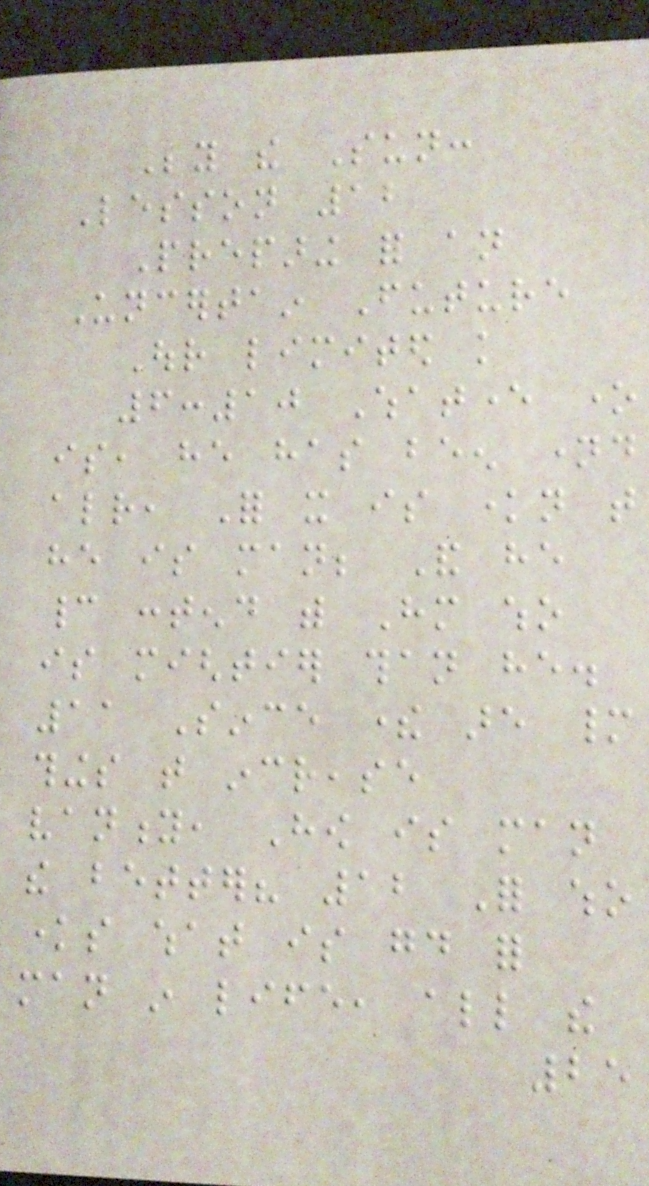Beyond the Sun:
Lesson 12
Preparing for an
Uncertain Future
Our limited knowledge
6:10 Whatever one
is, he has been named
already, For it is known that
he is man; And he
cannot contend with Him who
is mightier than he.
11 Since there are many
things that increase
vanity, How is man
the better? 12 For who
knows what is good for
man in life, all the
25
